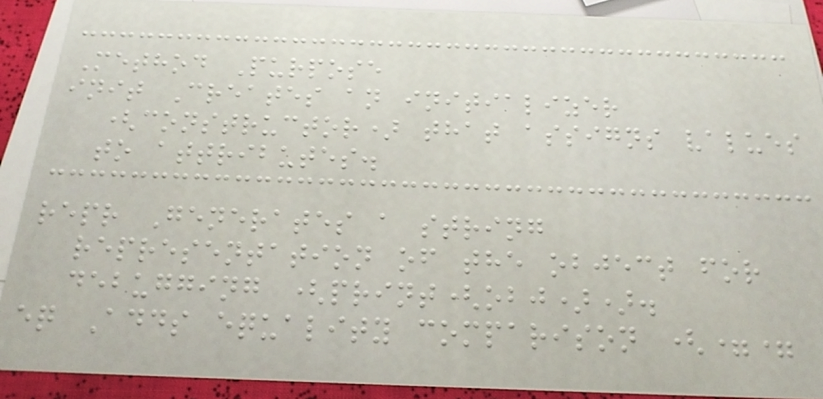Method Purpose
init Creates an initializer
(constructor) that assigns values
to attributes.
repr Generates a string
representation of the object for
debugging (print(obj)).
eq Adds equality comparison (==
